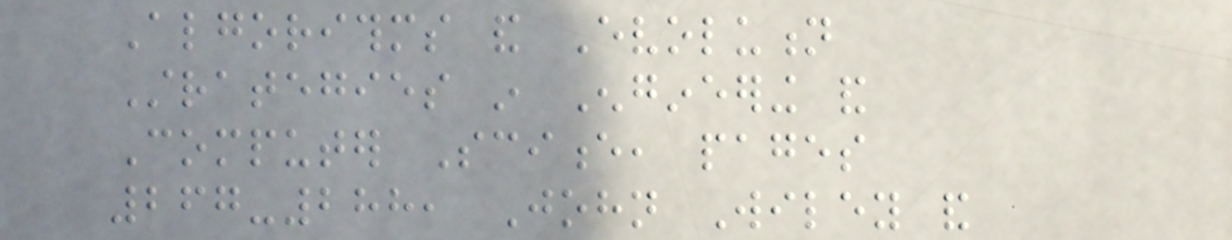Algorithms and Evolution
Strategies in Engineering and
Computer Science, pages
267-288, John Wiley and
